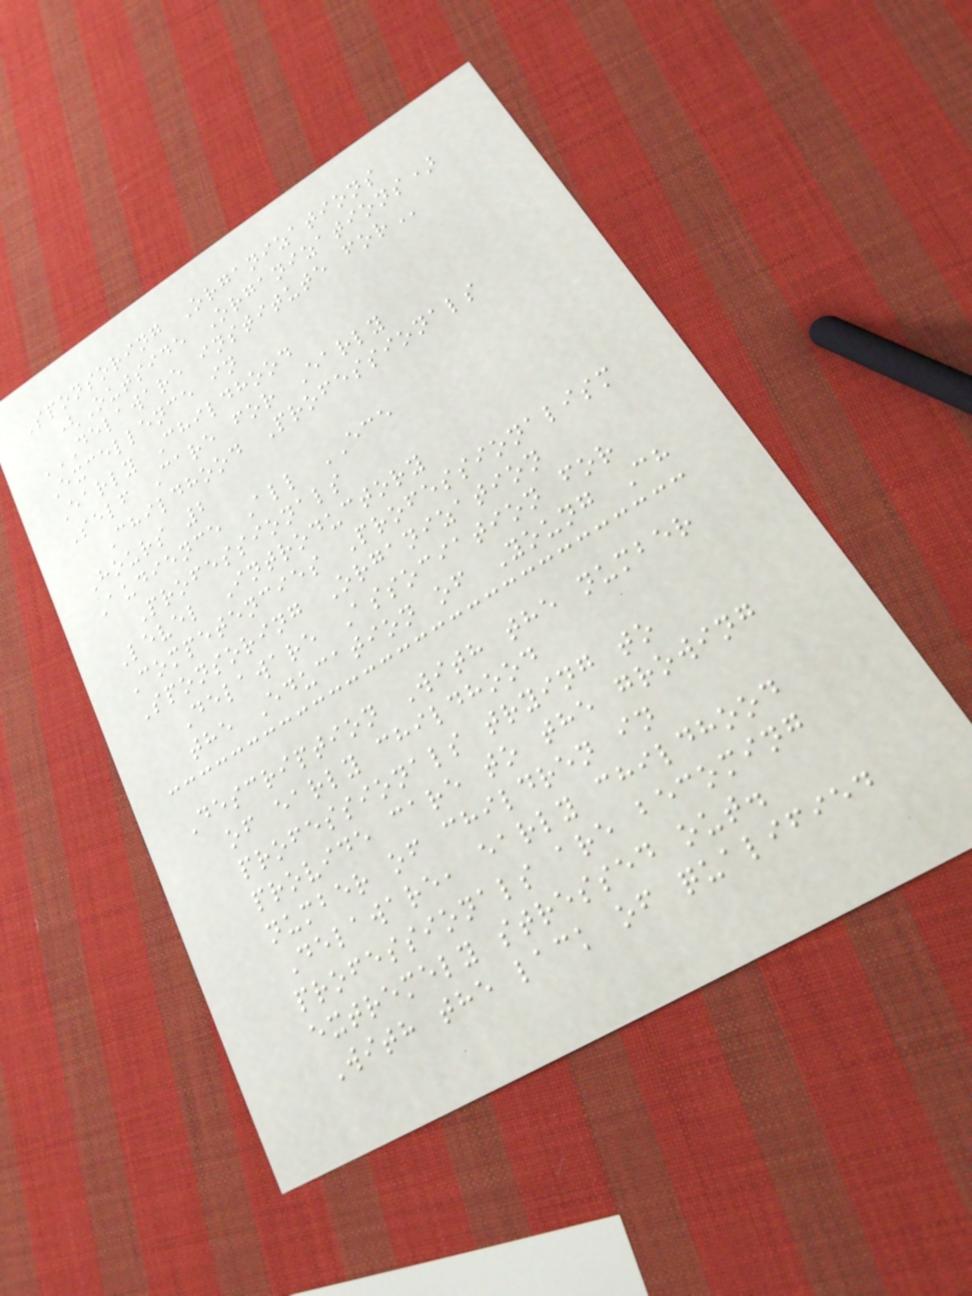Sponsoring Organizations
(Outside Organizations)
DELAWARE INSTITUTE FOR
Excellence in
Early Childhood
Self Care for Early
Childhood Professionals
Hours 2
Audience All ECE
Professionals
Level Introductory
Competencies Professionalism
Sponsoring Organization
Delaware Association for
the Education of Young Ch
Description With the number
of early childhood
professionals trying to
provide care to the growing
number of children in
Delaware, early childhood
professionals are becoming
extremely stressed out.
With the lack of qualified
